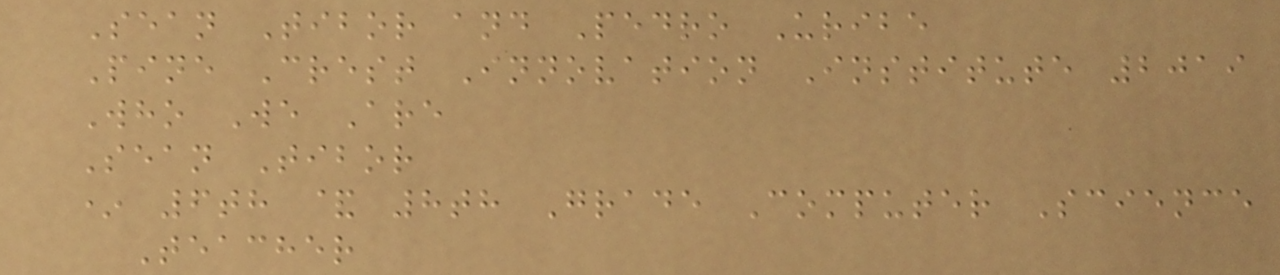Sean Tibor and Pedro Uribe
Pine Crest Innovation Institute 2019
Who We Are
Sean Tibor
* 6th & 8th Grade Computer Science
Teacher
